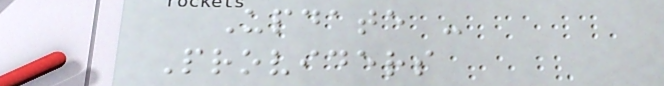Update -
Providers
